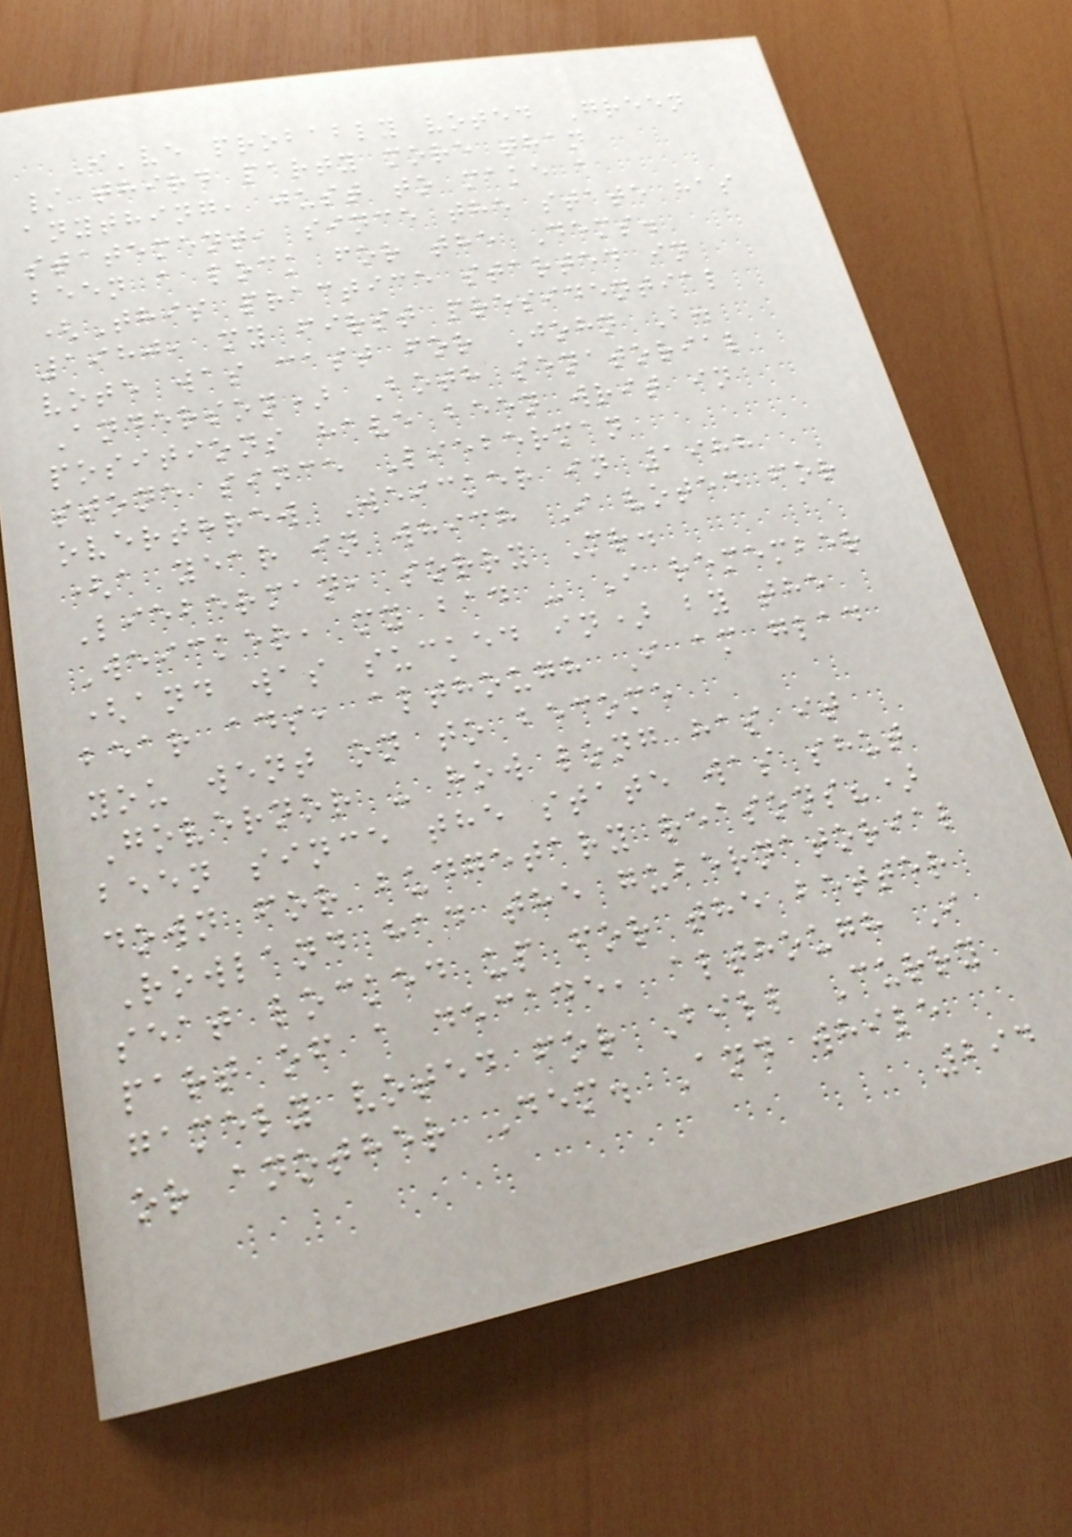I've probably voted Green
/ third party more than
anything, just to make a
statement, since the state has
been a lock for the Dems.
(This practice started in
1980, my first presidential
vote was cast for John B.
Anderson) Both senatorial
positions have been writ in
stone since Lieberman
overthrew Weicker in 1988
(a year in which I voted for
Lieberman, sorry Mr.
Weicker, my bad - I remember
(and was sucked in) by the
bear ads, although I am glad
you went on to become
Governor - how long has it
been since the state was shut
down for budgetary reasons?)
Rowland had the gubernatorial
seat locked up for the better
part of a decade, although I
gamely voted for Bill Curry
or another Dem. And while
294
